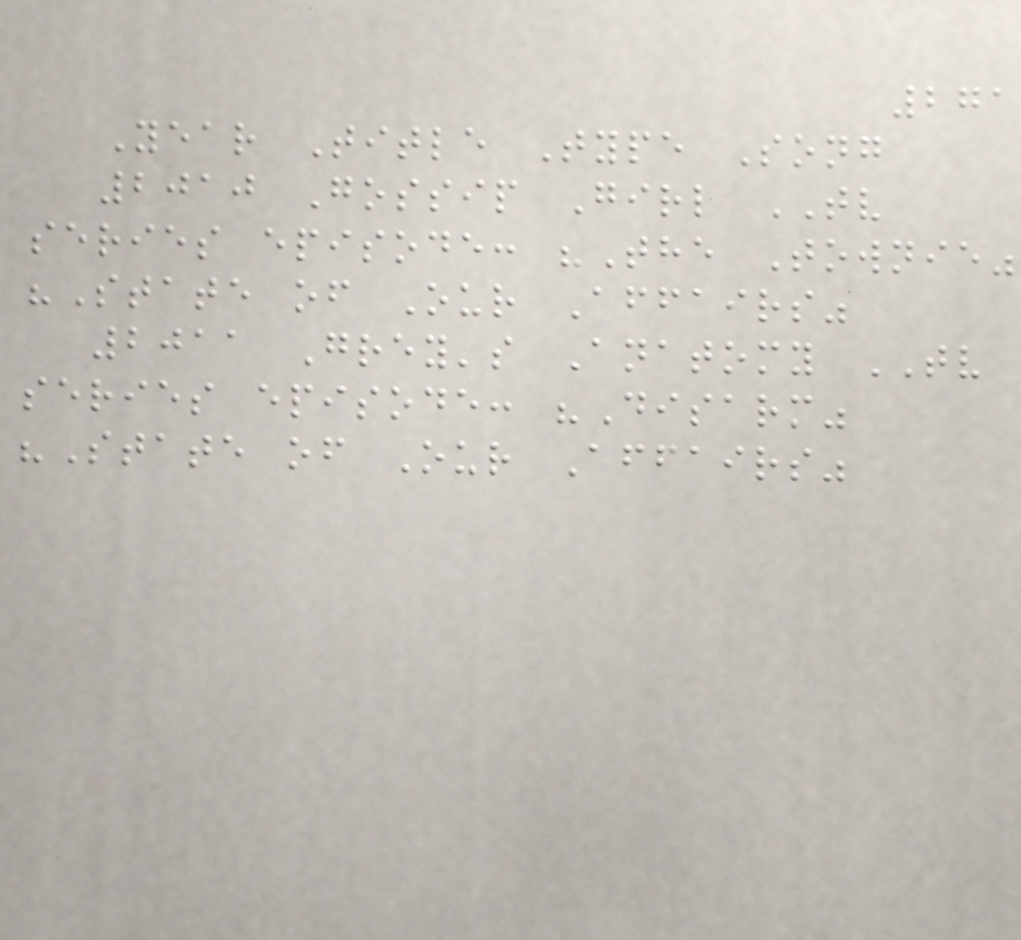271
Year Title Type Song
2010 Gossip Girl TV
series episode: "The Townie"
"State of Our Affairs"
2011 Grey's Anatomy TV
series episode: "Disarm"
"State of Our Affairs"
